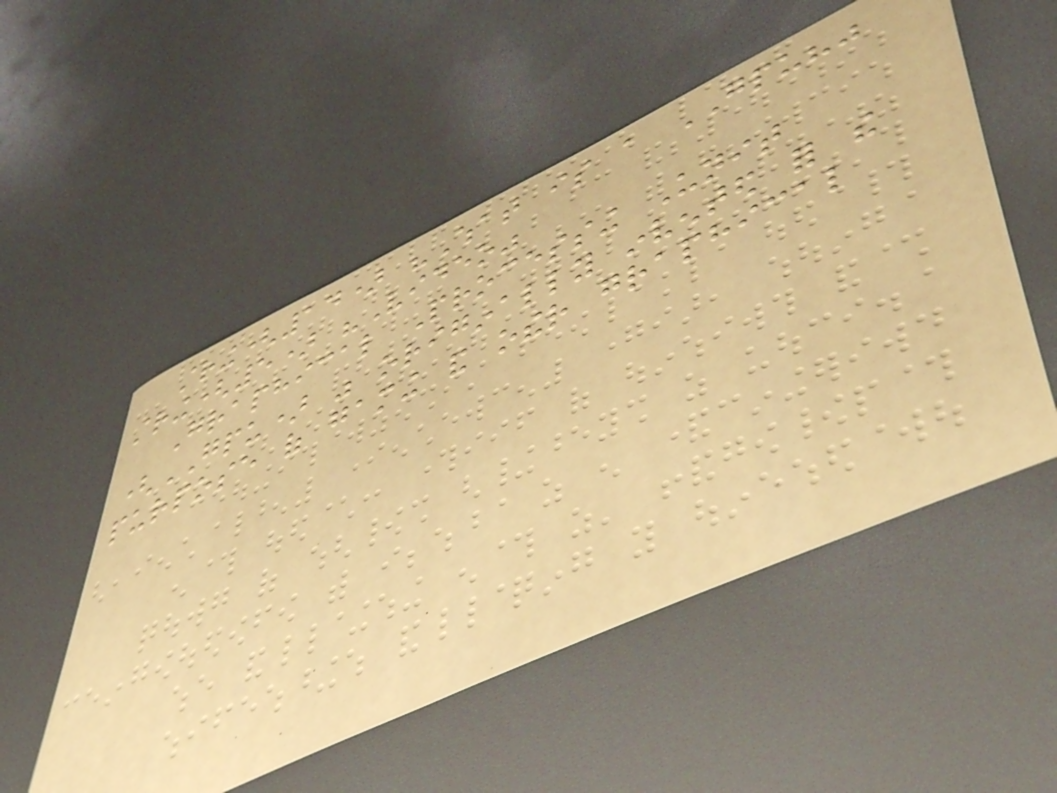string(14) "What is a GPU?"
string(5) "Video"
Graphical Processing Unit
(GPU) was originally invented for the
purpose of gaming and other graphical
